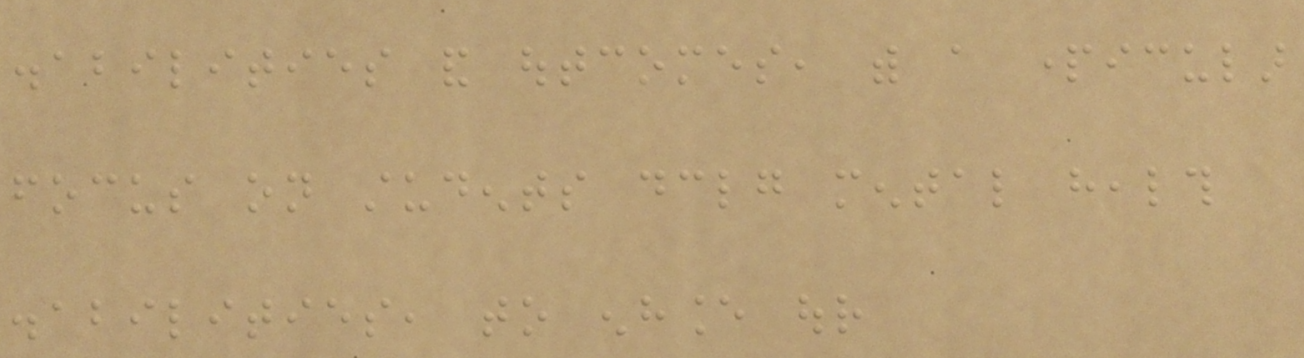disabilities and outcomes, with a particular
focus on students declaring mental health
disabilities, to enhance our
